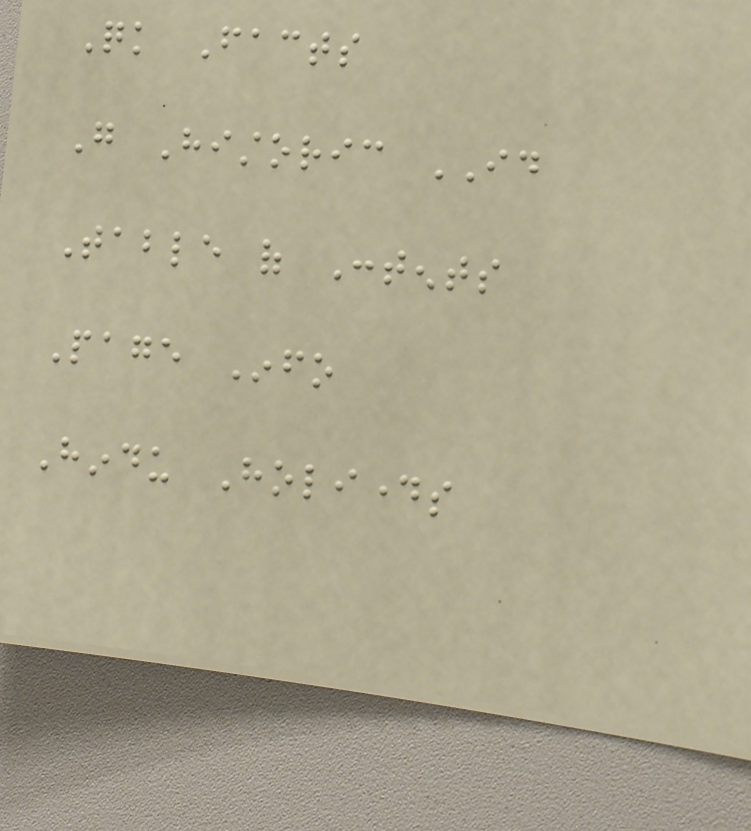Quick Facts
Go Historic ID
Table of Contents
Page Info
Hindu Holidays
